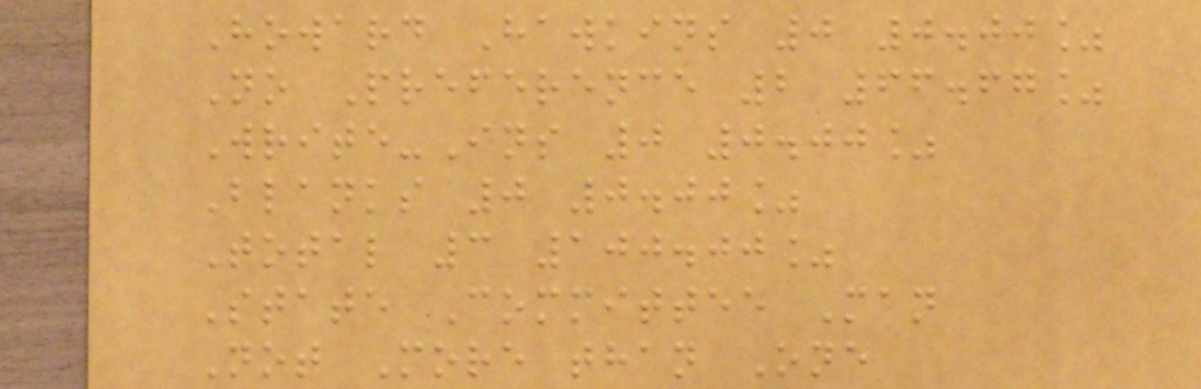Howard Hawkins 0 0.00%
No Preference 2 66.67%
Write-Ins 0 0.00%
Blanks 0 0.00%
Total 3 100.00%
State Committee Man
Not More than One
